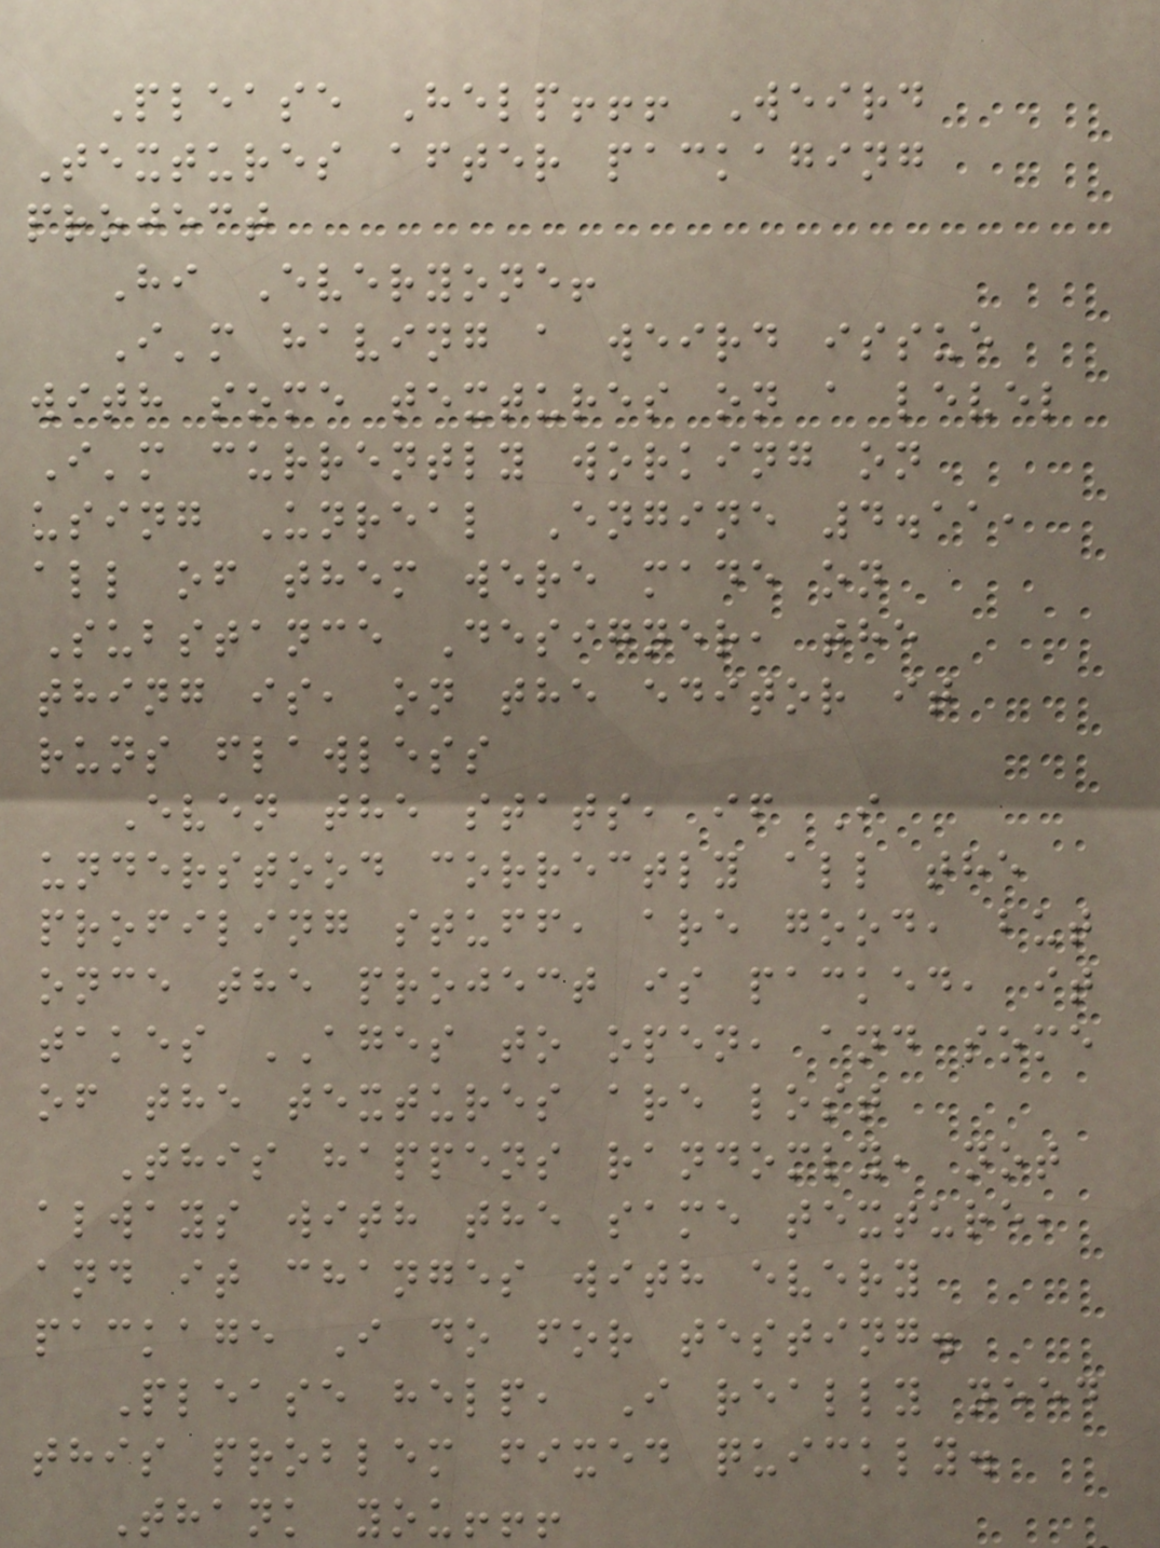Please Help!!! Weird
Textures after packaging
project
Hi Everyone!
I'm having a weird issue
with some textures on a level
I'm currently working on
using Unreal Engine 4.11,
all of them were made on
Substance Designer, the
thing is, on the editor it
runs flawless
Even the stats, if I
understood correctly all the
profiling stuff, are good, but
once the project is packed, it
takes AGES to open, and some
of the textures are lost
This happens randomly, not
always with the same texture,
and it changes with every
package I do for testing.
Please help, I really need
this problem fixed quickly.
Thank you!!!
